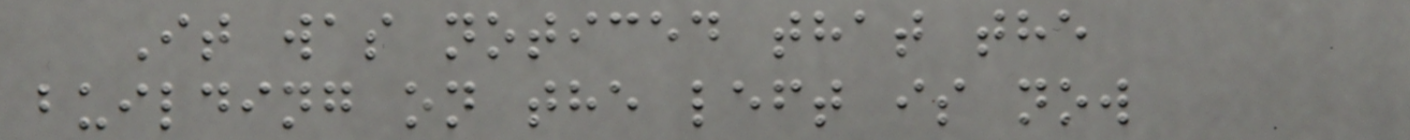It was noticed that the
building on the left is now
